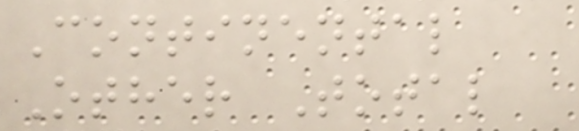Continental
Other Total
